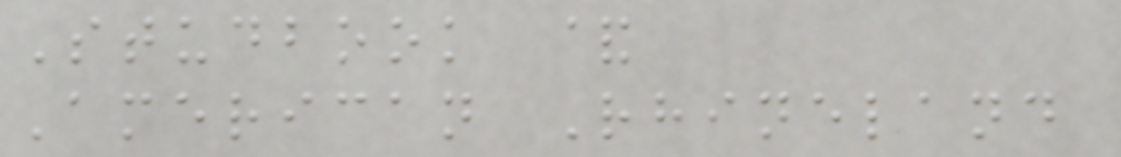Studbook &
American Rhineland
